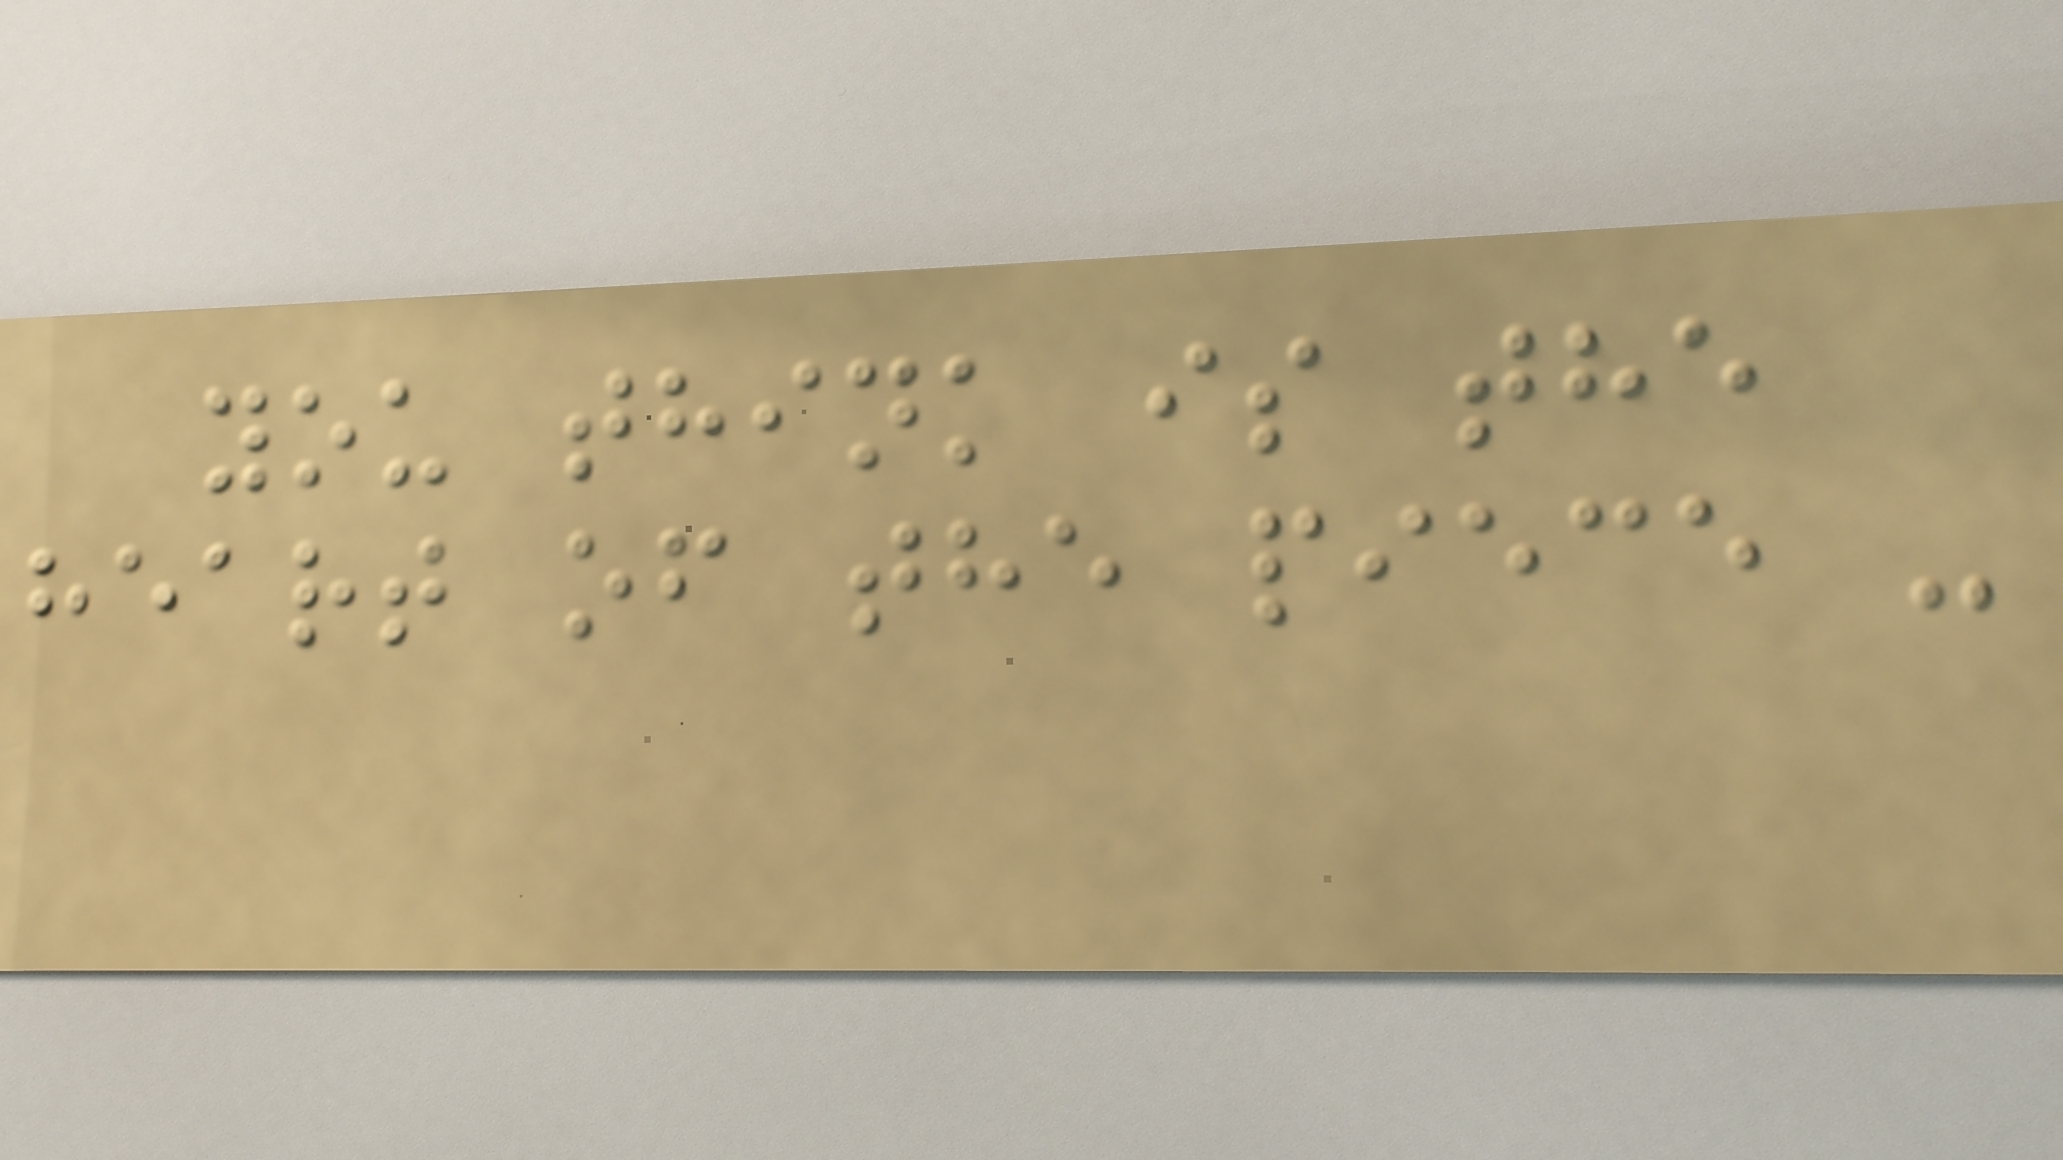you think is the
heart of the piece -
